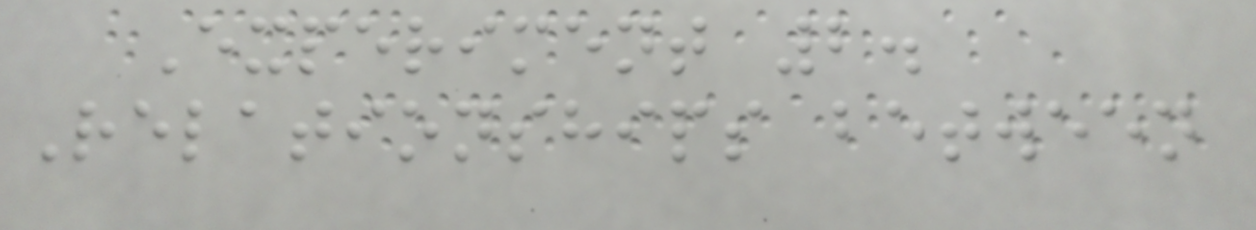Experiment 2.
Relationships between
